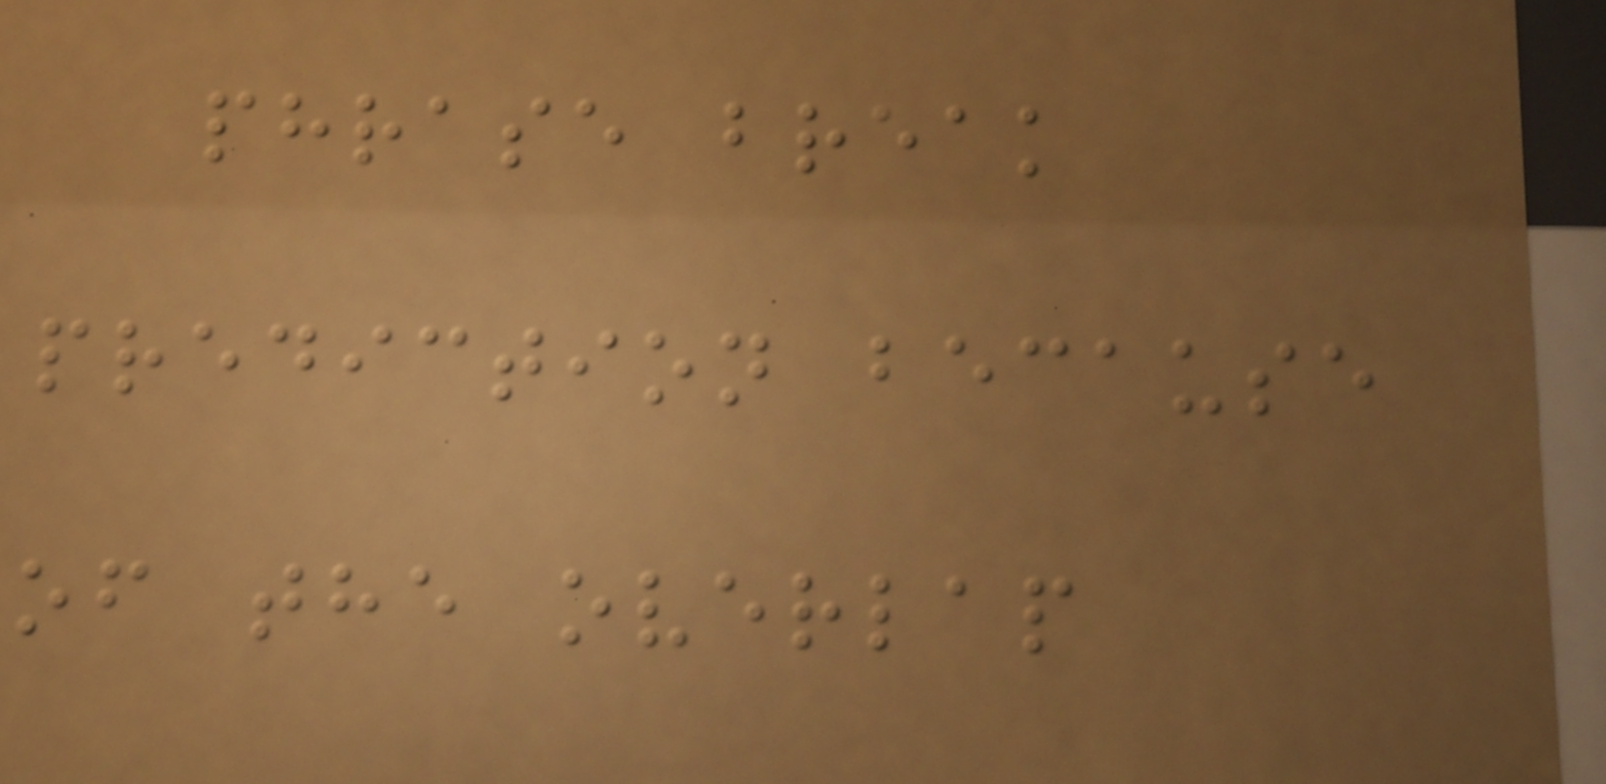phrase break
prediction because
of the overlap
